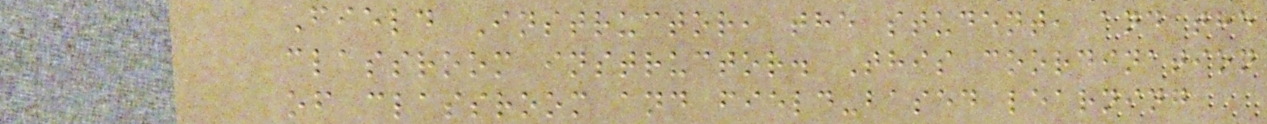Field Instructor, the student, and the
classroom instructor. This coordination
of classroom and field-based learning
